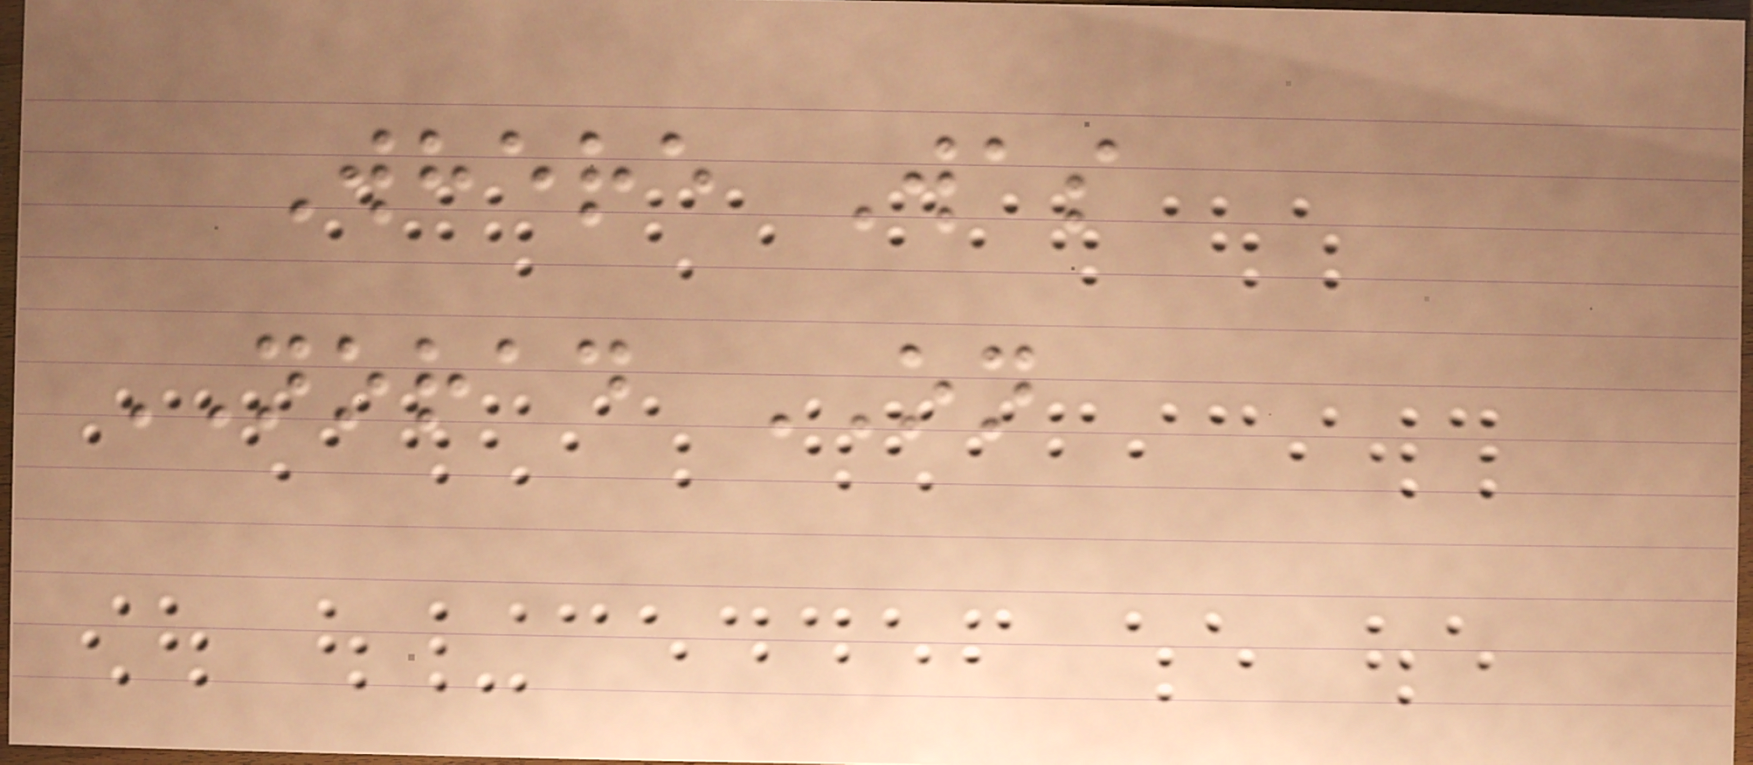Where Was
NORAD ON
